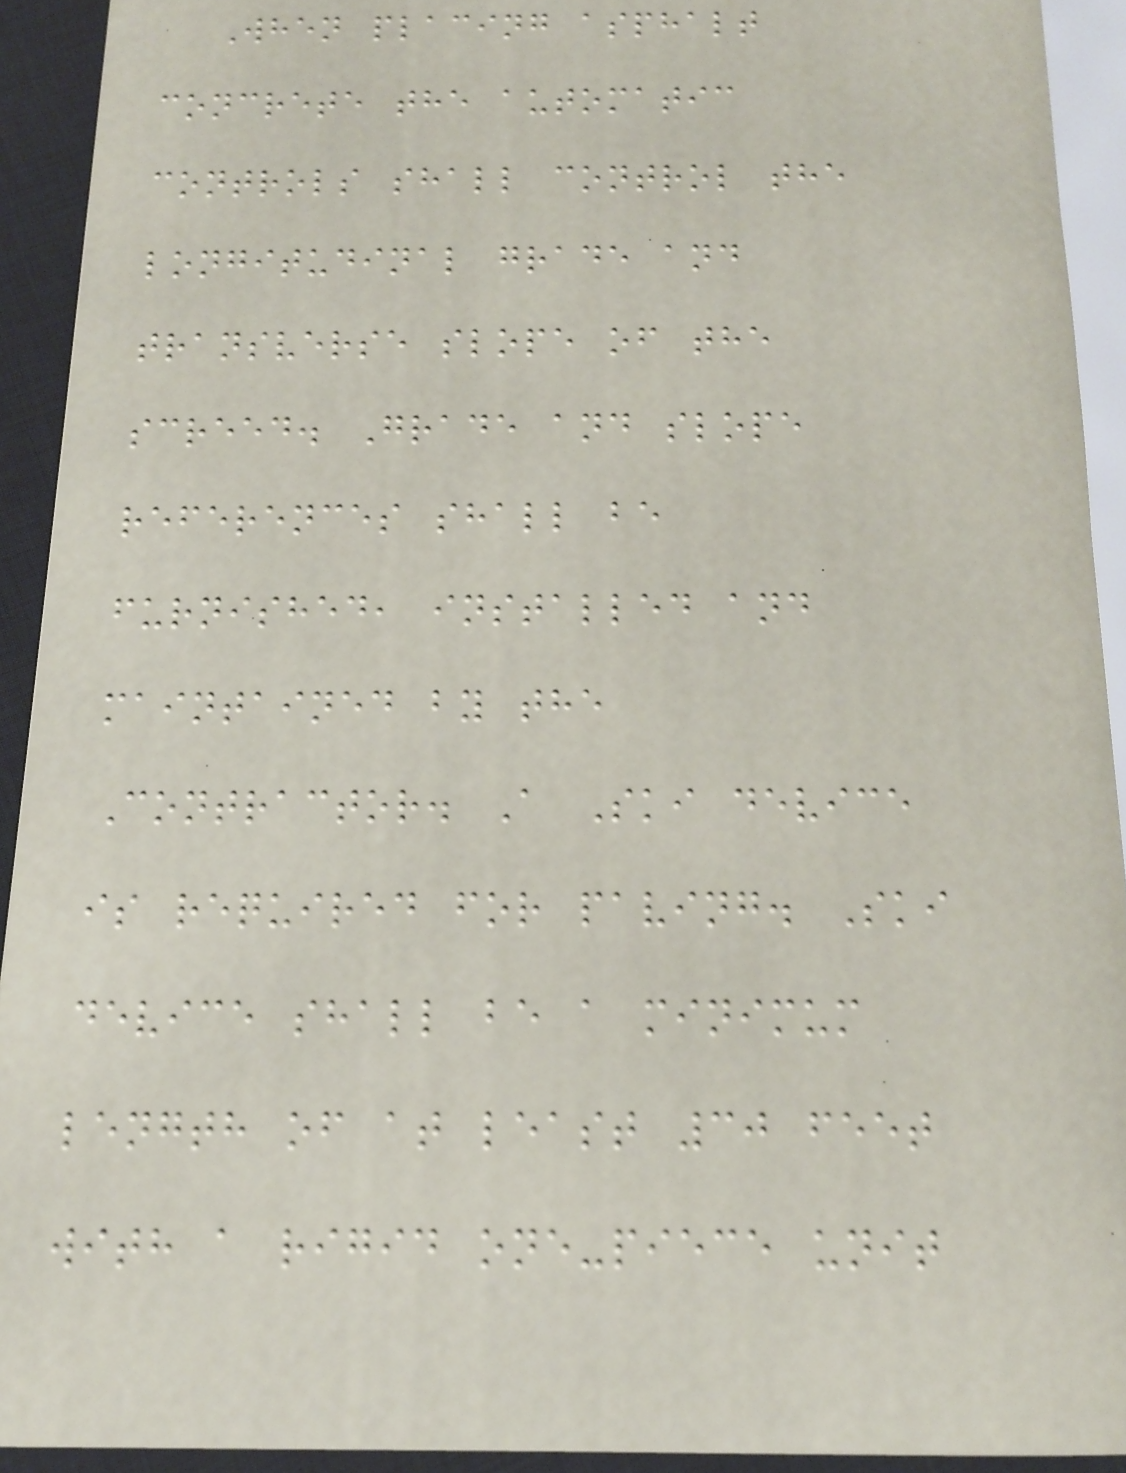When placing asphalt
concrete the automatic
controls shall control the
longitudinal grade and
transverse slope of the
screed. Grade and slope
references shall be
furnished, installed and
maintained by the
Contractor. A Ski device
is required for paving. Ski
device shall be a minimum
length of at least 30 feet
with a rigid one-piece unit
